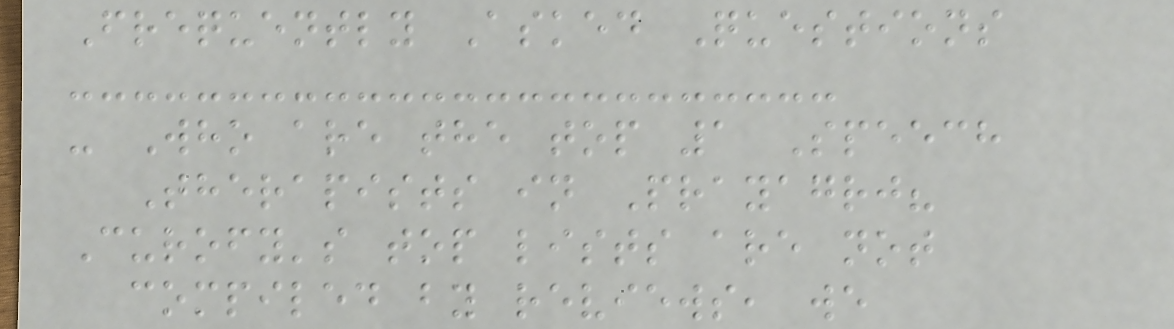Frequently Asked Questions
- Who are the top 1 Speech
Therapists in Prayagrj?
Curofy's top lists are not
compiled by reviews, we
